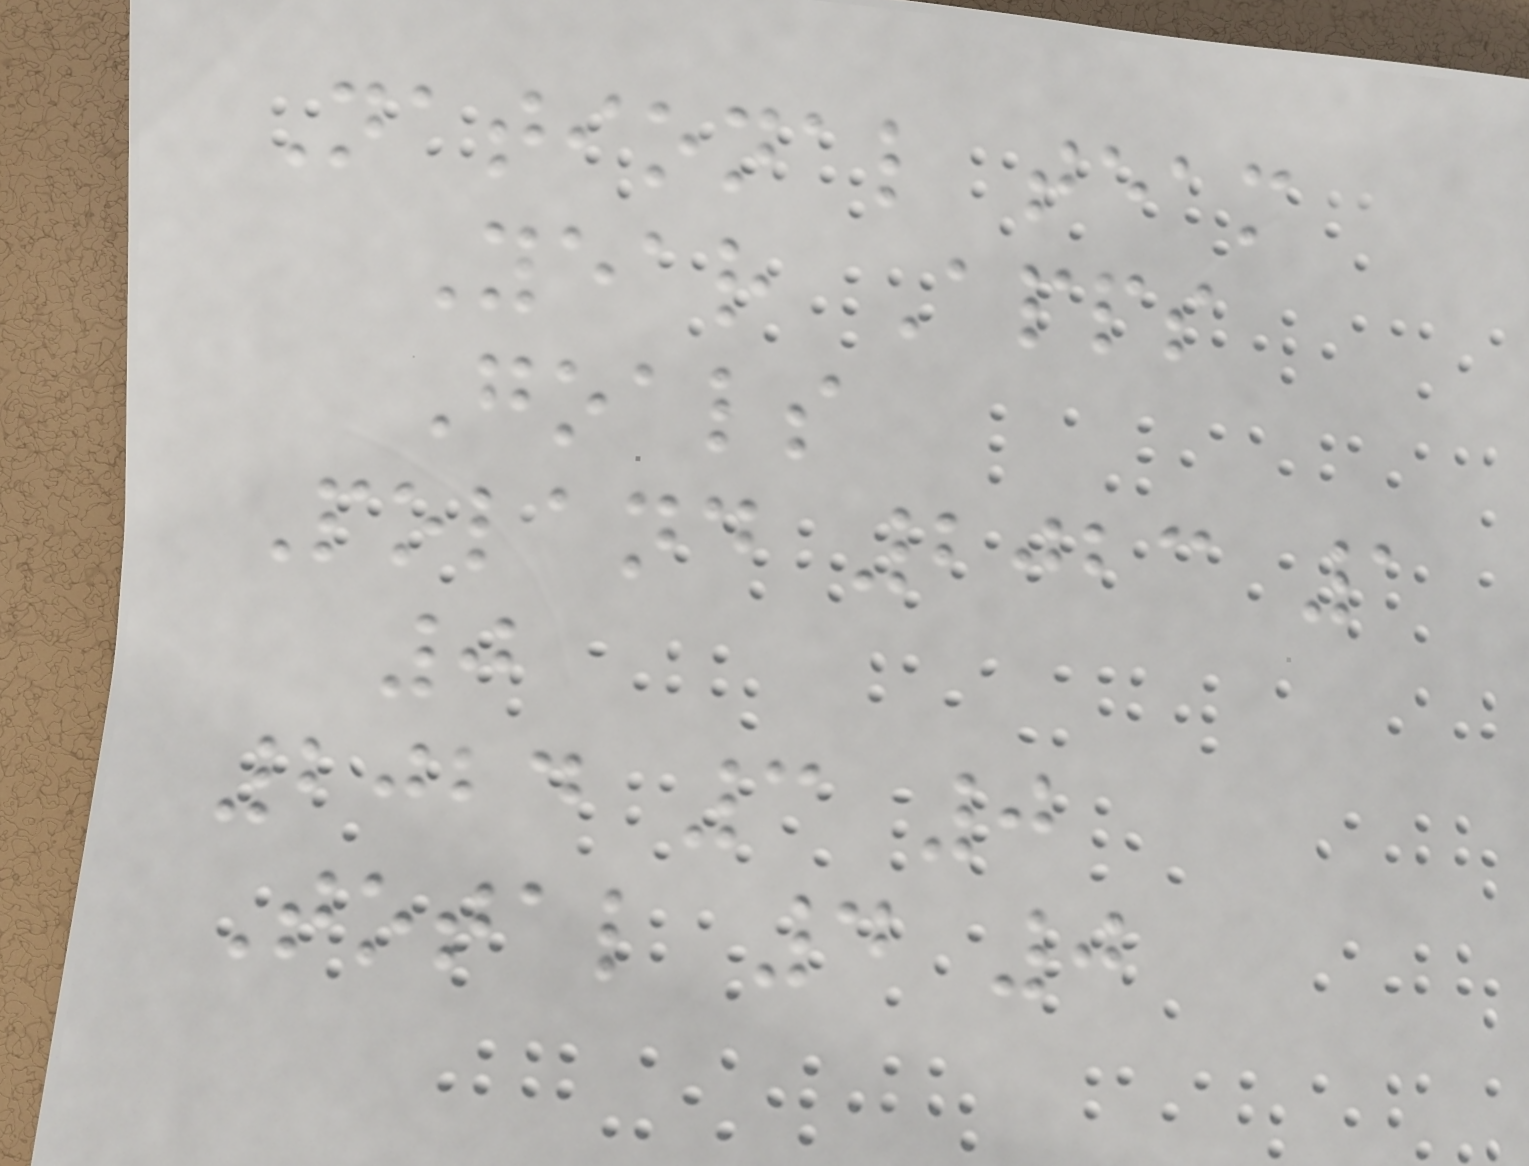National team
Year Apps
Goals
Poland 2023 1
0
2024 3 0
Total 4 0
